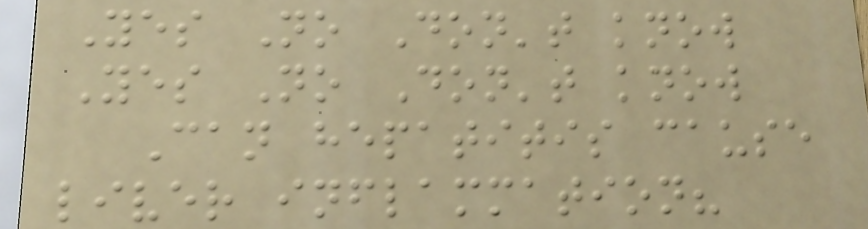Yes No Don't know
Yes No Don't know
Can hepatitis cause
liver inflammation?
